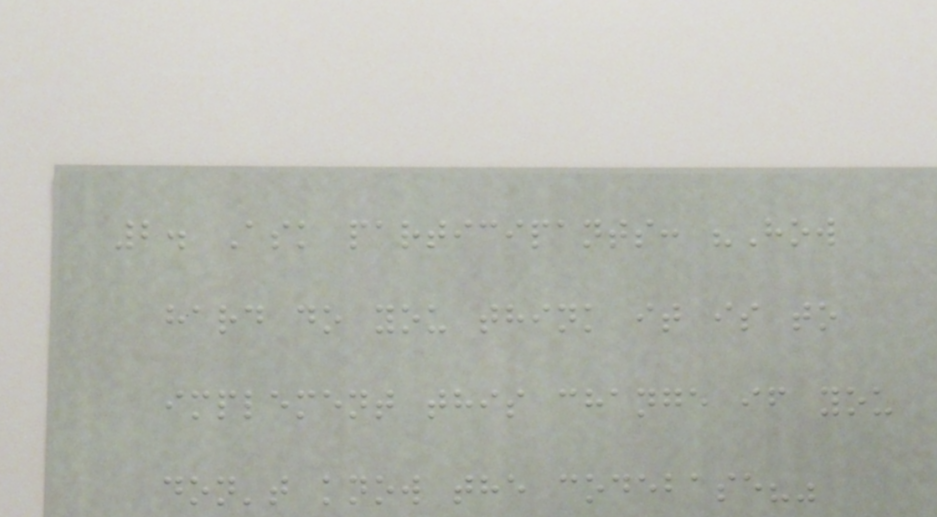2. Ask participants: "How
hard do you think it is to
implement this change if you
don't know the codebase?"
